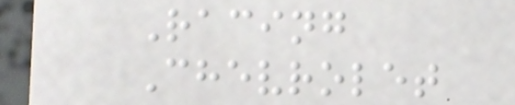Racing
Chevrolet
